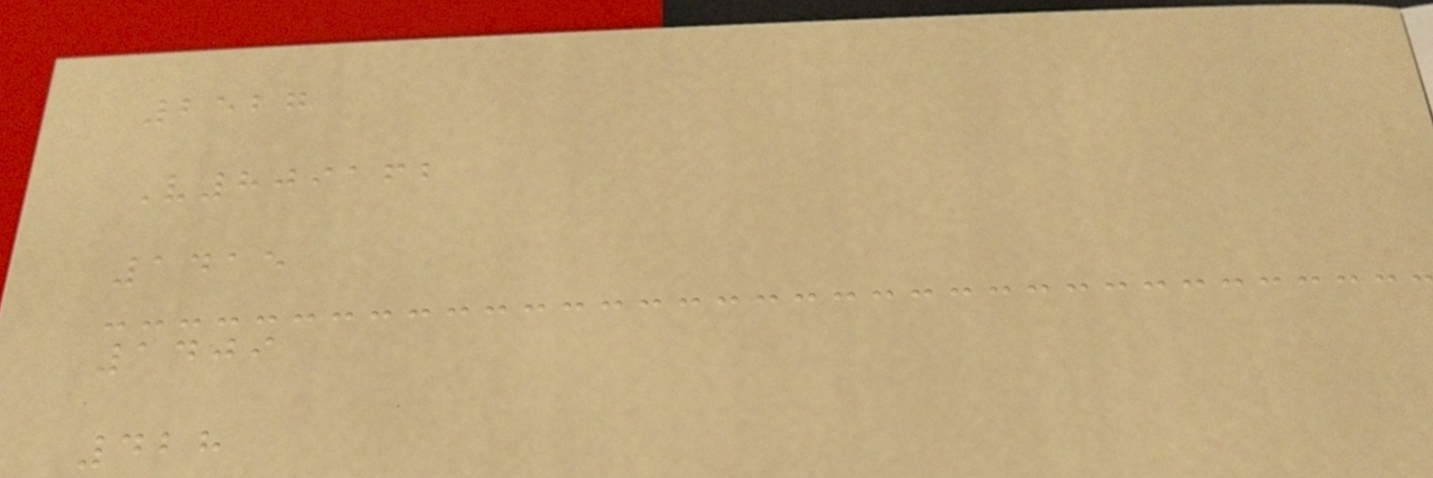2527
V809162
1415
1409
428
